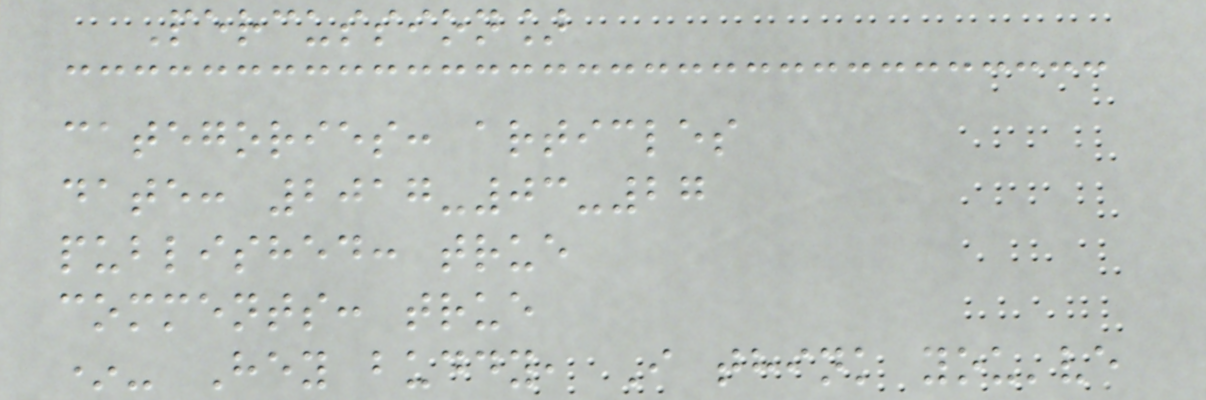Percussion]
categories: articles
date: 2017-03-27
published: true
comments: true
*- Hey buddy, I think you've
